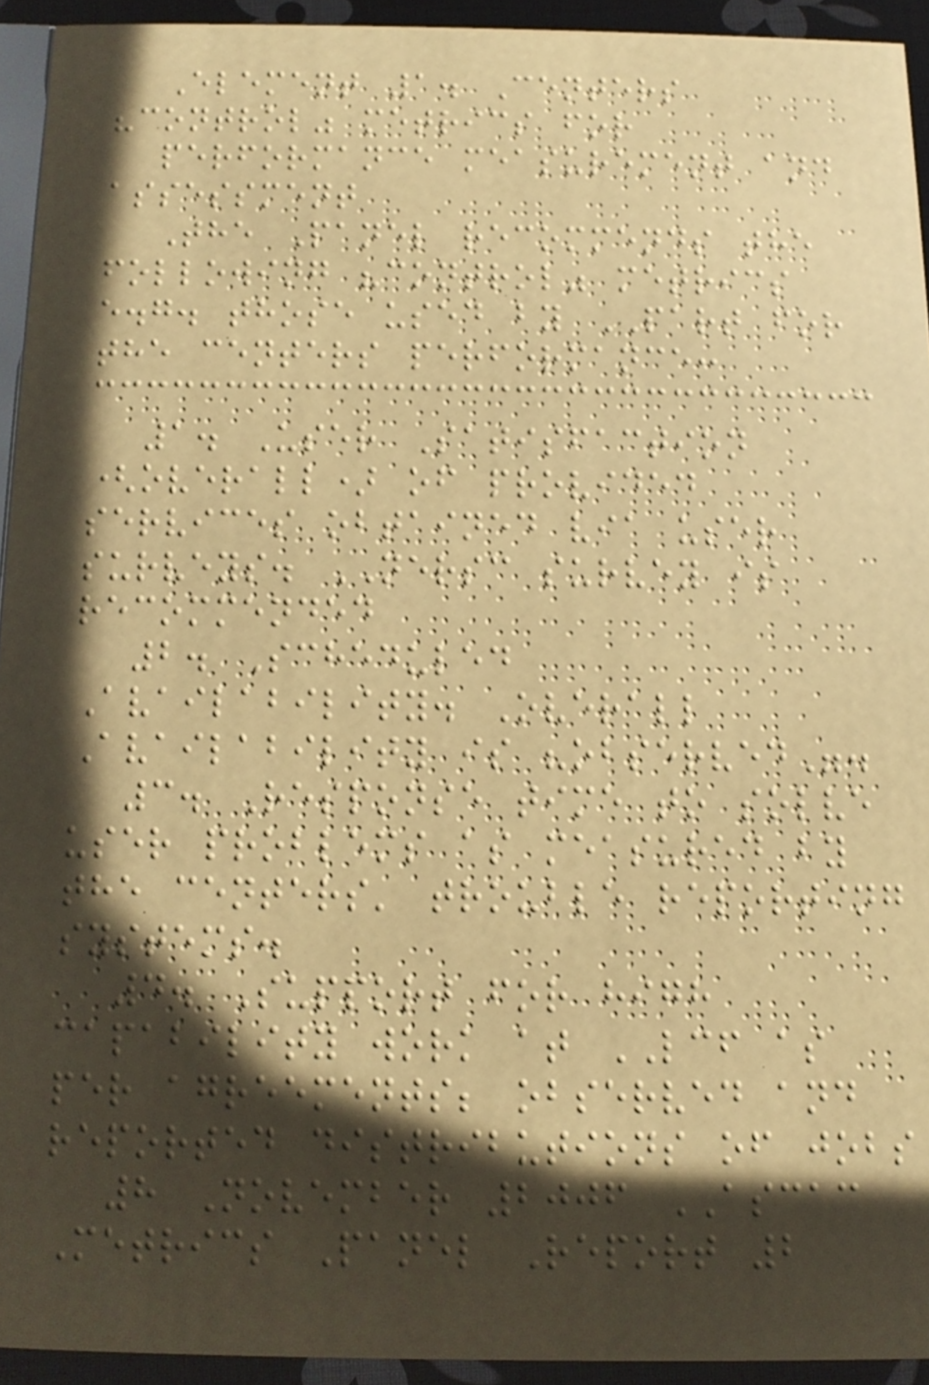Element 1. Centers
"control" metrics for
performance measurement and
assessment
The Panel recommends the
following "control" metrics
e.g. those used by PART for
the centers performance:
1. User Satisfaction
(overall) of provided
services obtained via user
surveys. NERSC survey is
recommended
2. Scheduled
Availability. Overall
Availability is "observed".
3. Response time to solve
user problems as measured by
the centers' trouble reporting
systems.
4. Support for high
capability work at LCF as
per agreements; observed and
reported distributions of jobs
8 November 2006 ASCAC
Metrics Panel Report 2
